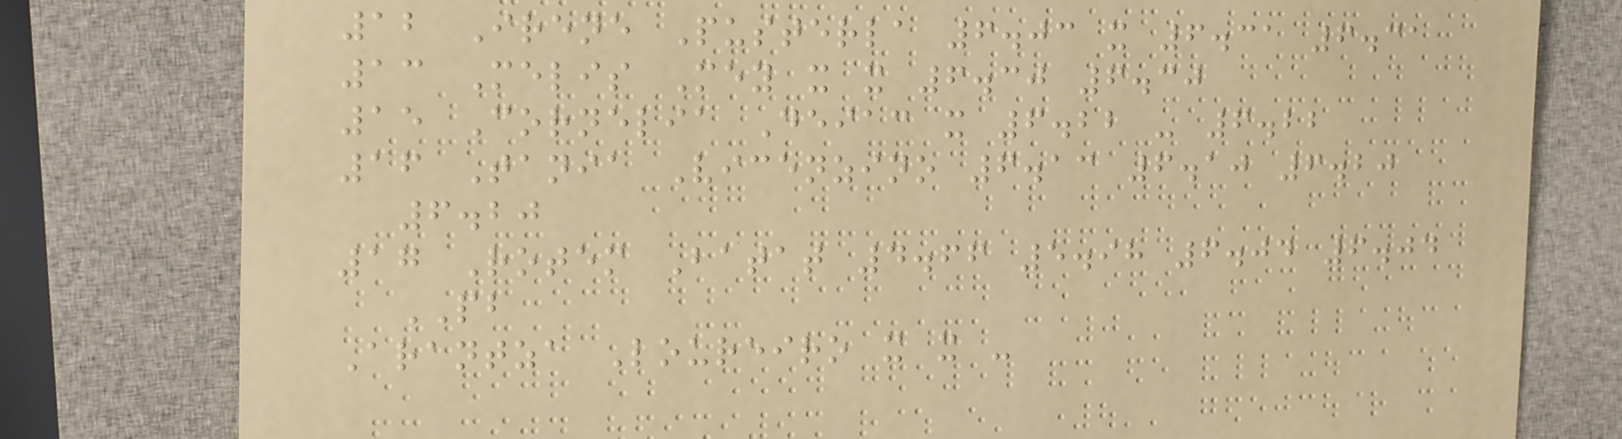12 Irene Pusterla 6.03 x 6.31 6.31
13 Melis Mey x x 6.30 6.30
15 Cornelia Deiac x 6.22 - 6.22
16 Tania Vicenzino 6.13 6.10 6.20
6.20
17 Rotem Batat 4.66 5.98 6.04 6.04
PB
Arantza Loureiro x x -
